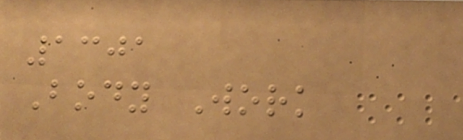1301
Body Work
